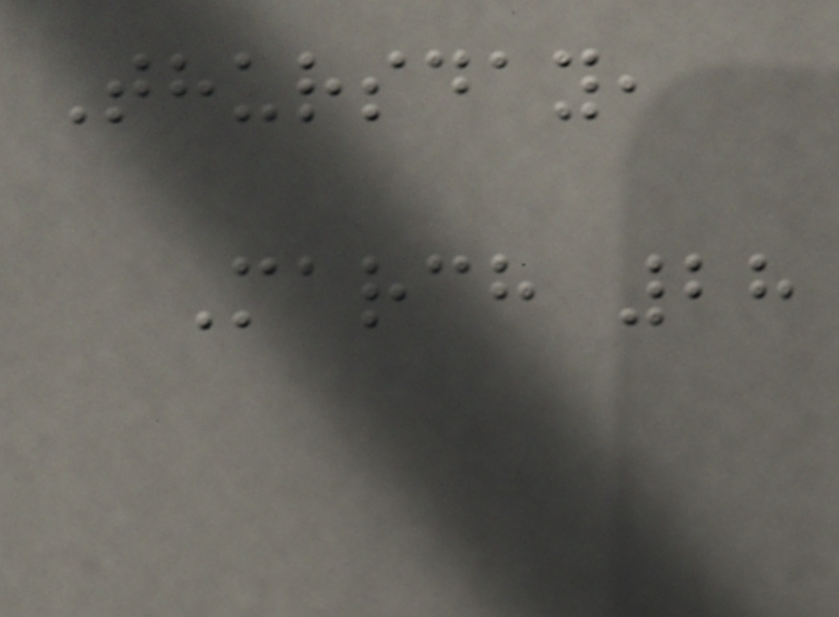Thursday,
March 28
